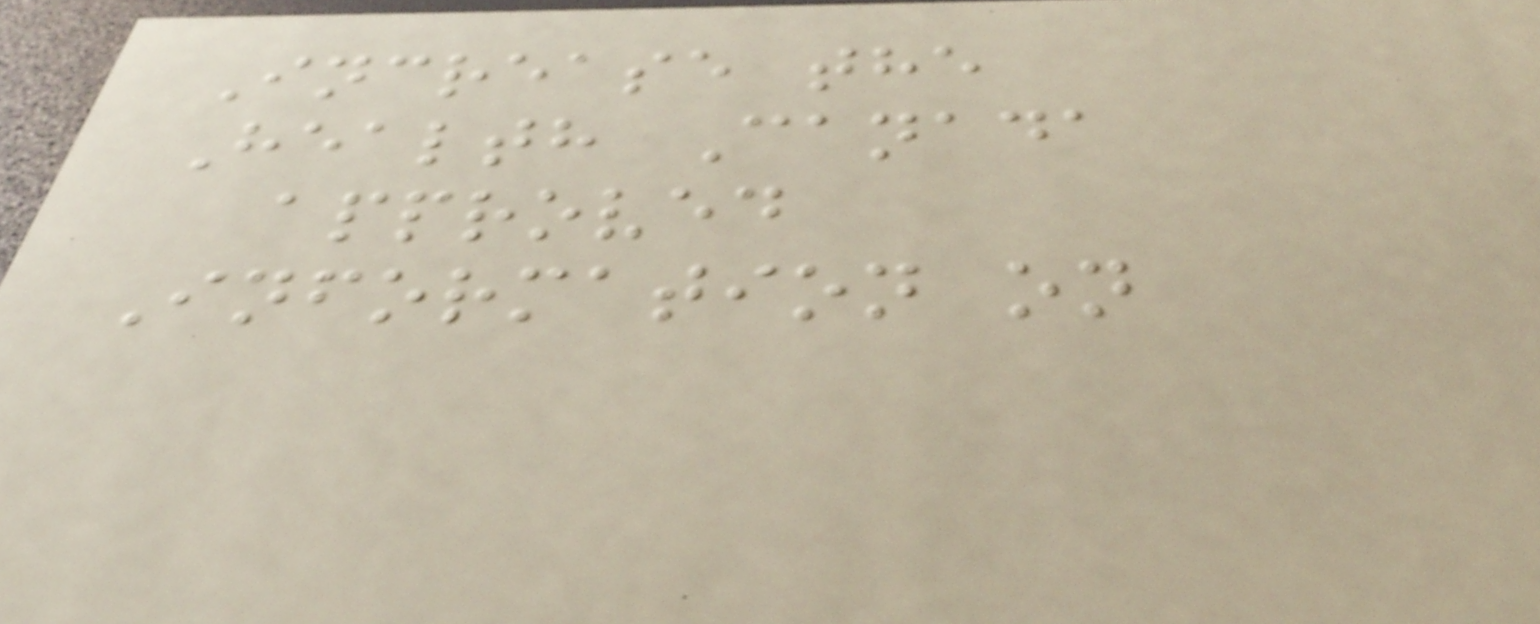Increase the
Health Canada
approved
Information on
